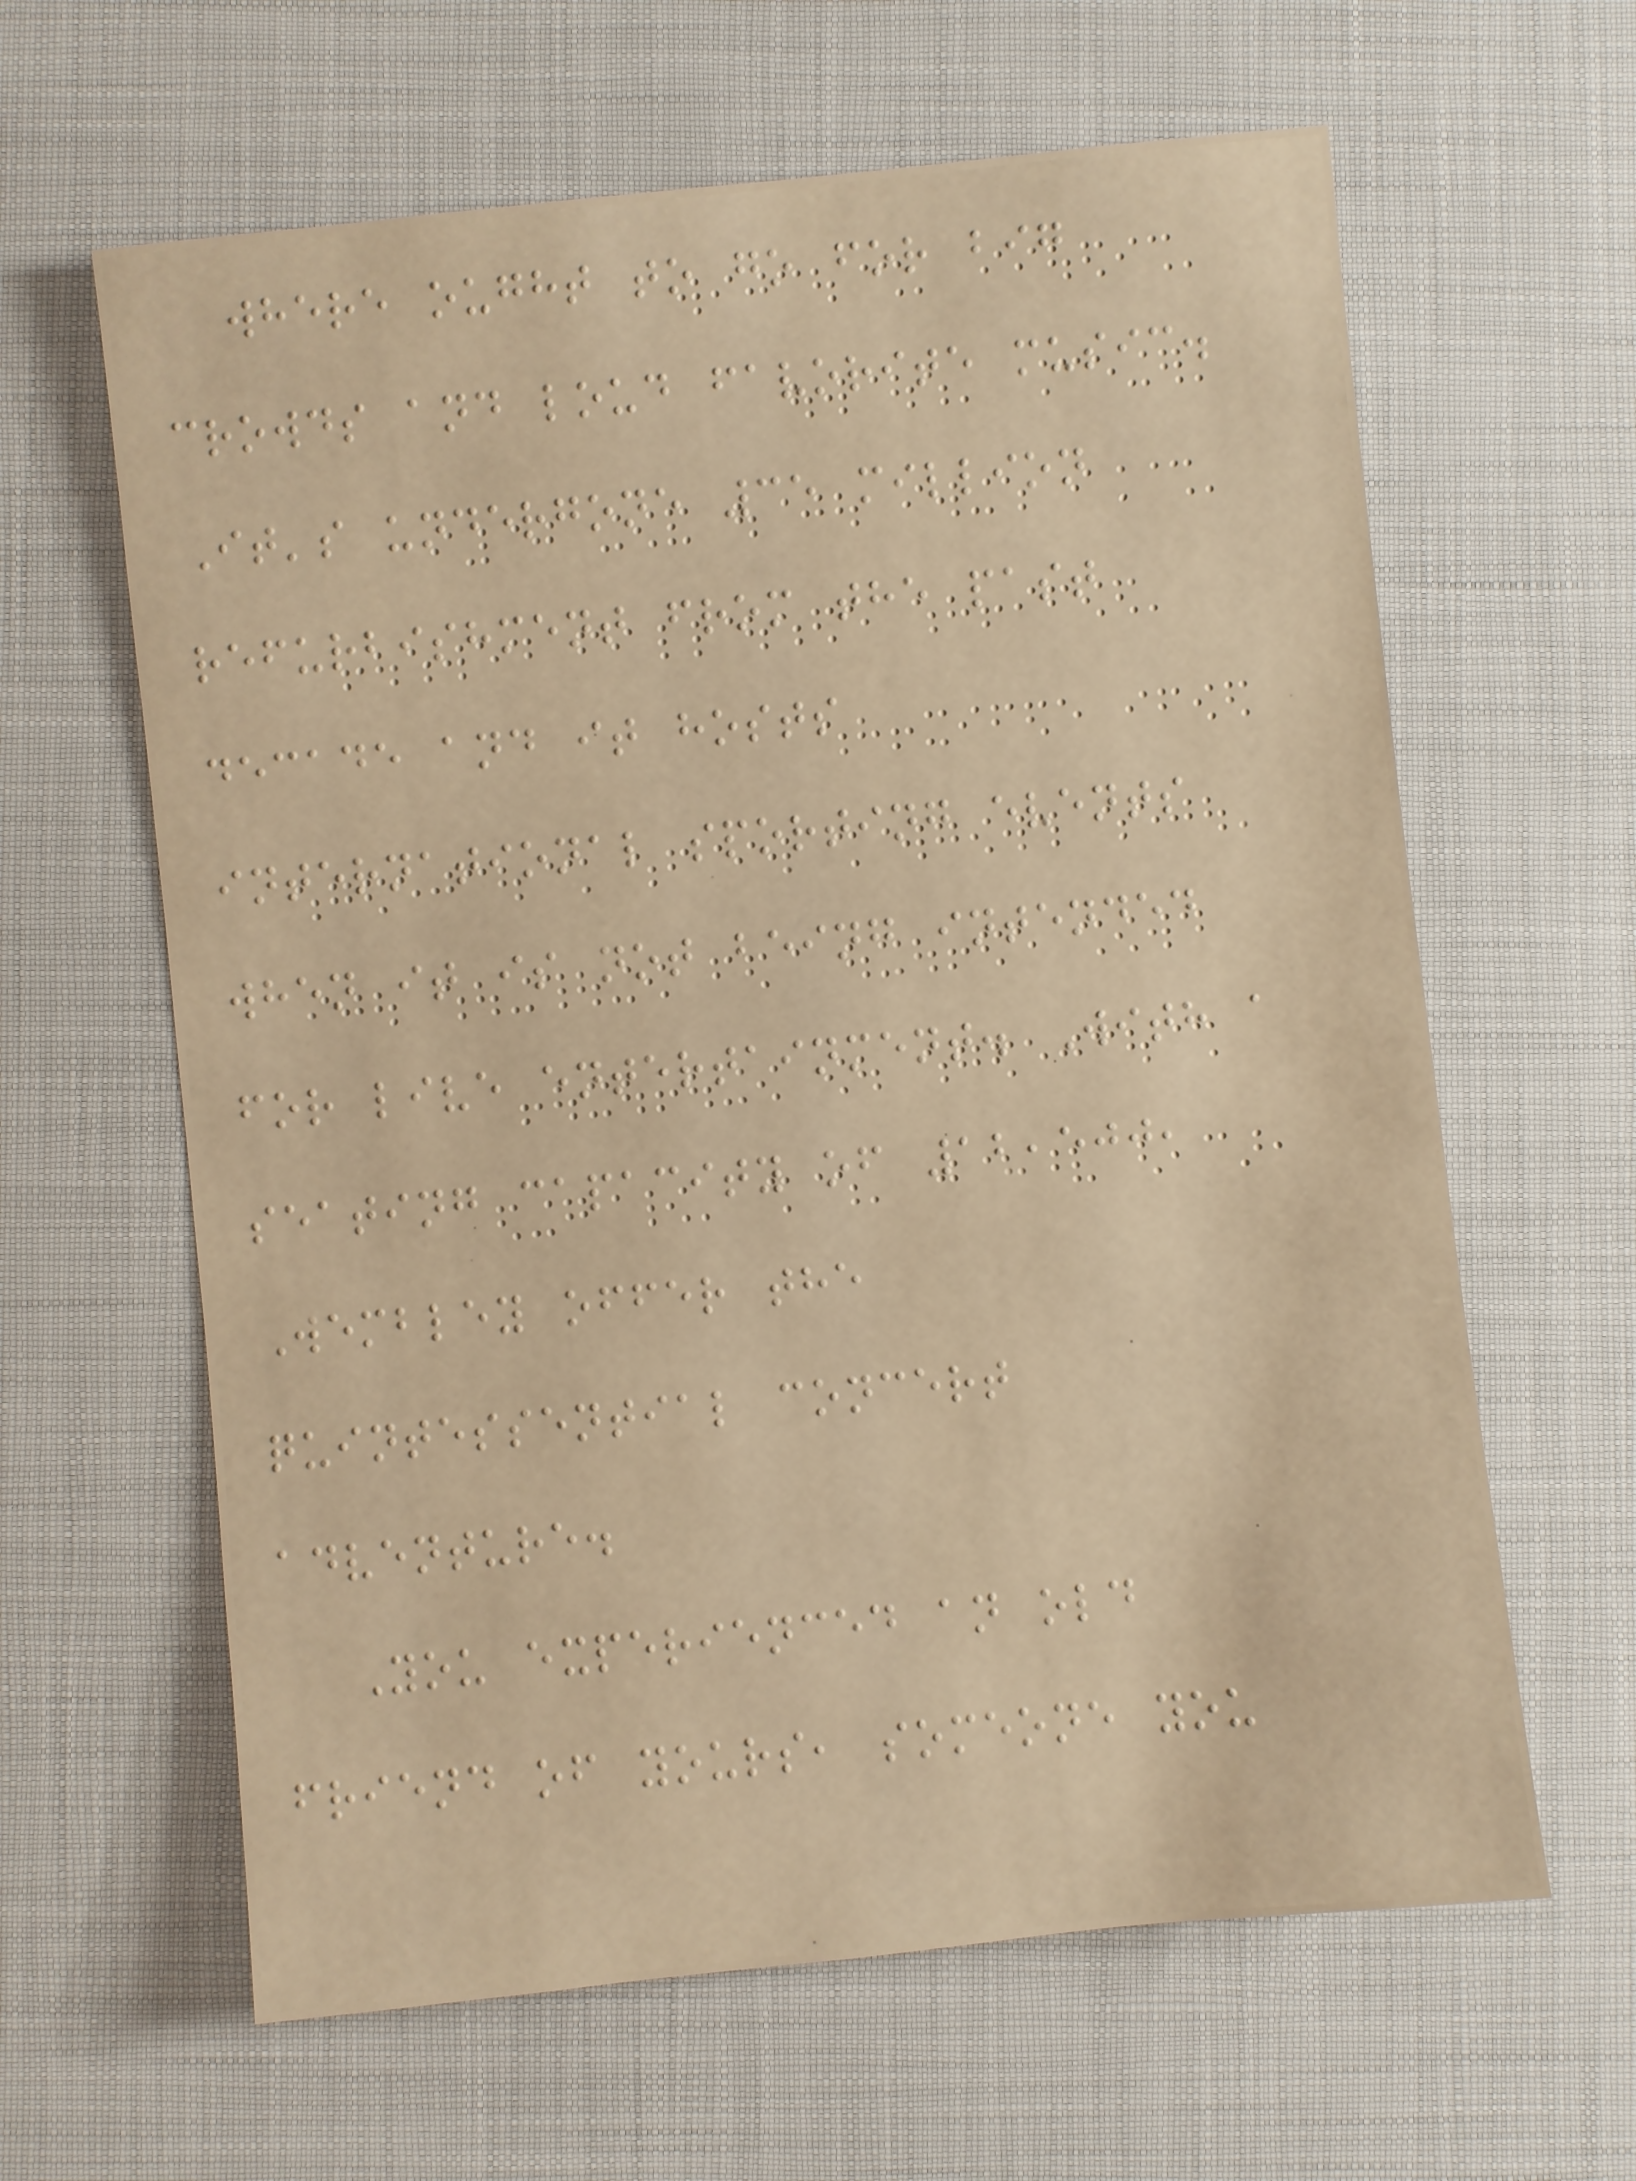where ought to go for big
crowds and loud favorite music.
It's undergone 35 million
refurbishment from the past
decade and it hosts
international sporting events
when it is not being intended
for live entertainment. With a
seating capacity of 12,500,
Wembley offer the
quintessential concert
adventure.
You experienced an old
friend of yours, someone you
